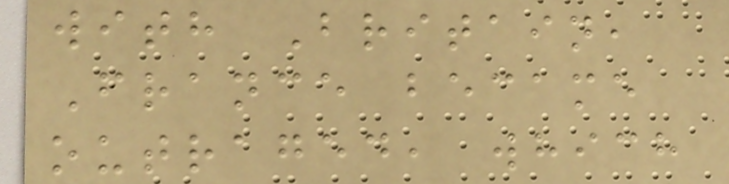with Britain,
France became
outraged, which
